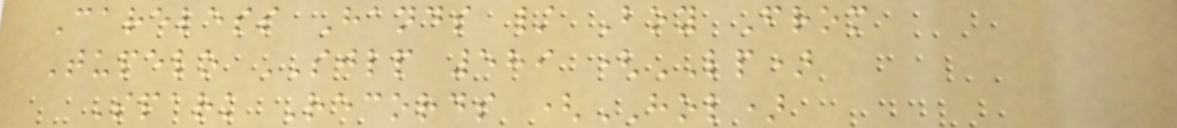Careless Hands / Boy From
Tupelo SJLP 589 (LP)
Spark Records (HOL)
